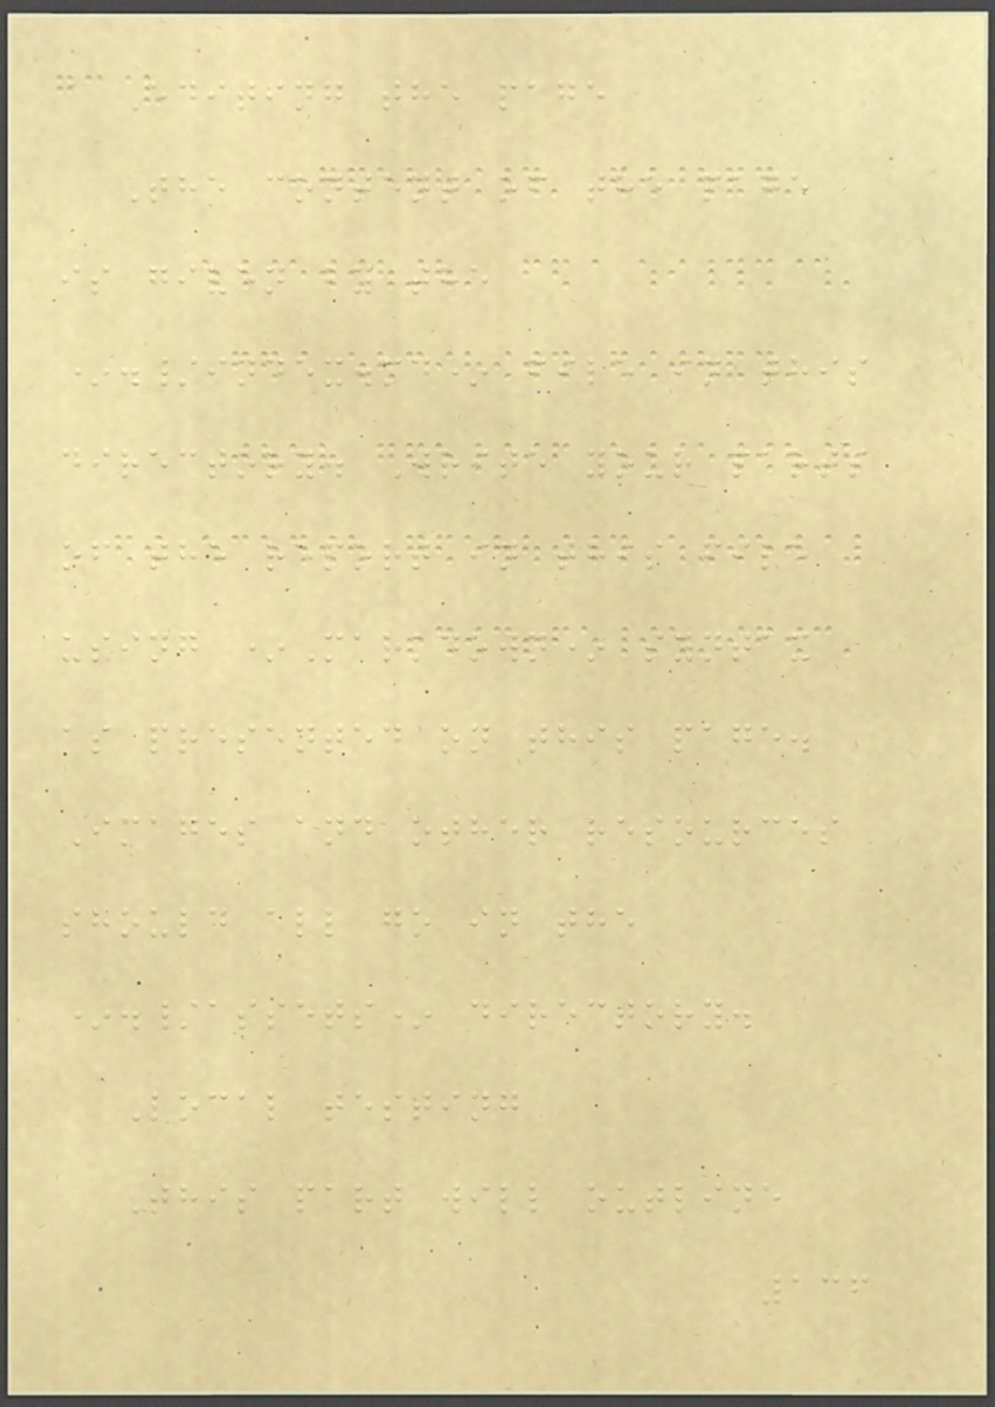Editing the page
The content of the page
is given by the
*./index.md* file in this
directory. Write your parts
of the report in this file
using *Markdown* syntax
as presented on this page.
Images and other resources
should all go in the
*./assets* directory.
Local testing
This part will outline
136
